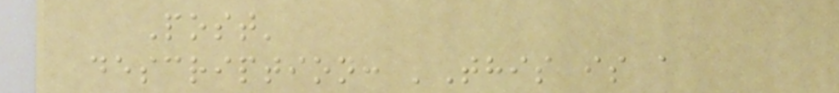Post'
description: 'This is a
